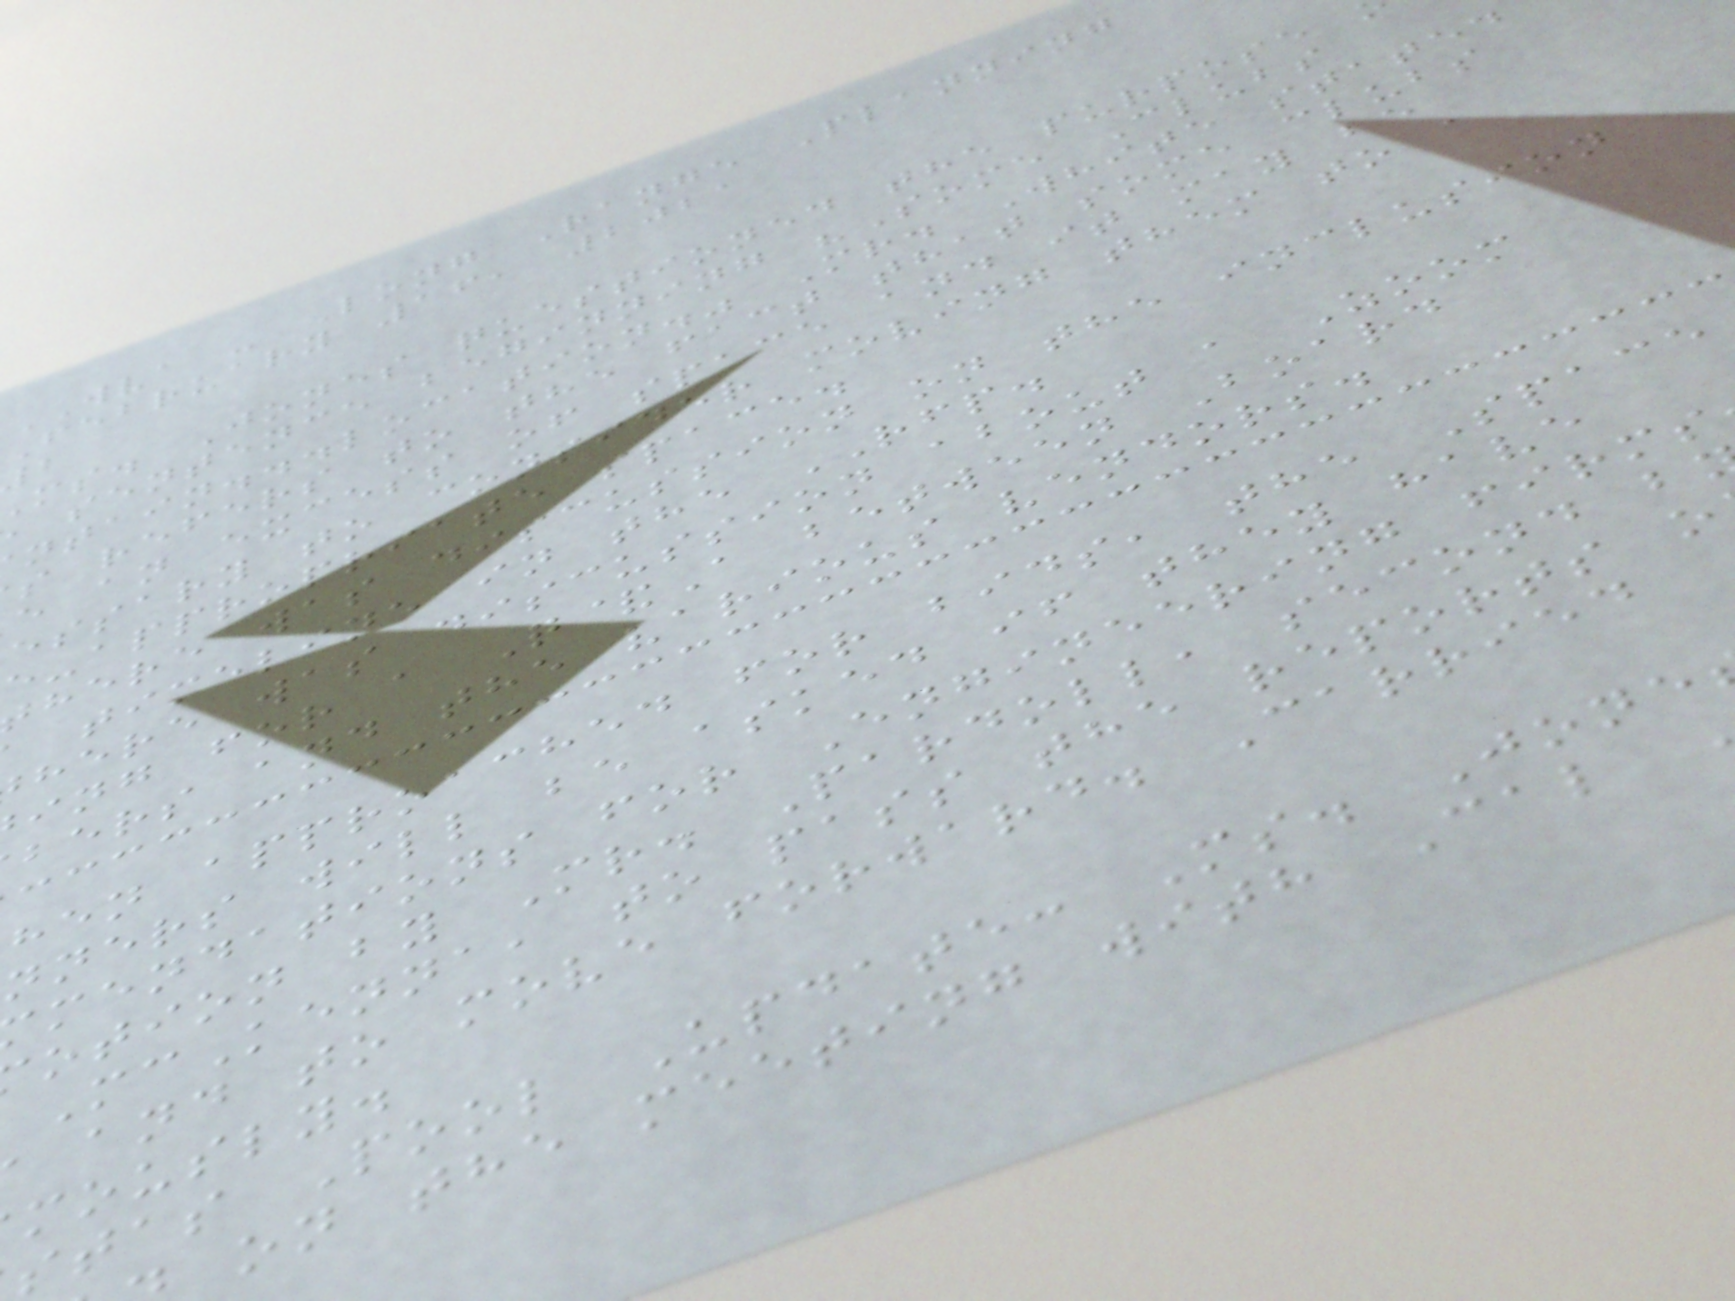WVA - Long Range Planning
February 16, 2021
ms. Jones questioned the purpose
sentence beginning "Some Clubs
ntain...location." Mr. White stated
s refers to the fact that some clubs
e an excess of space and it may be
essary to consider moving them to a
e-appropriate space.
here was discussion on the inclusion
timeline in the RFP.
here was discussion about a Zoom
ing for a Q&A between Board
bers and the various vendors.
hen approached for bids, the Space
nners will be asked if they have
mendations for Engineering firms
otion by Mr. Pardoll, second b
McKenna, to pass the reports o
and to move forward. Carried
mously.
stas Pool Update: Ms. Jone
on the meeting with Cal
